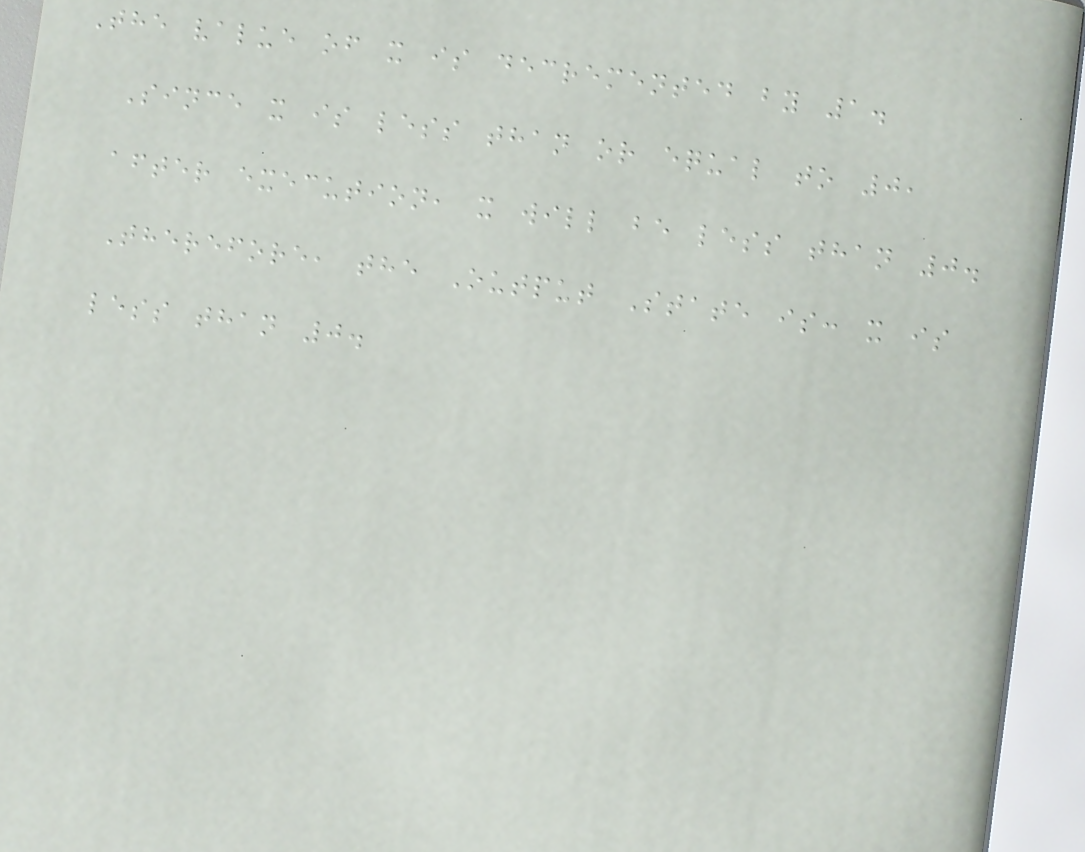The value of x is decremented by 1.
Since x is less than or equal to 0,
after execution, x will be less than 0.
Therefore, the Output State is: x is
less than 0.
